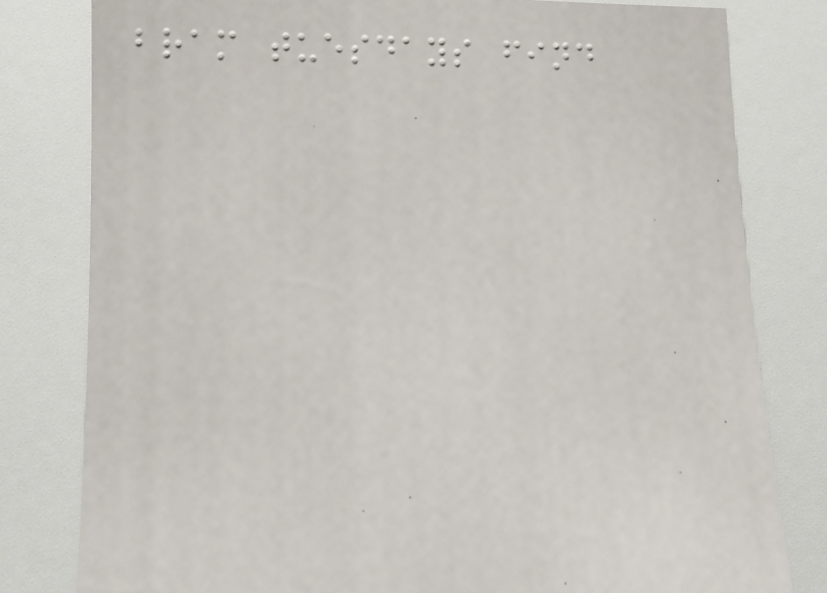bram tuesdays find
